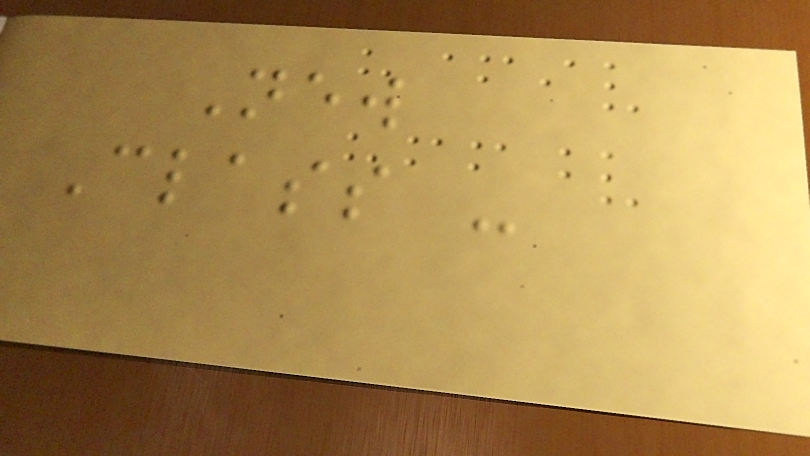New
Class -
